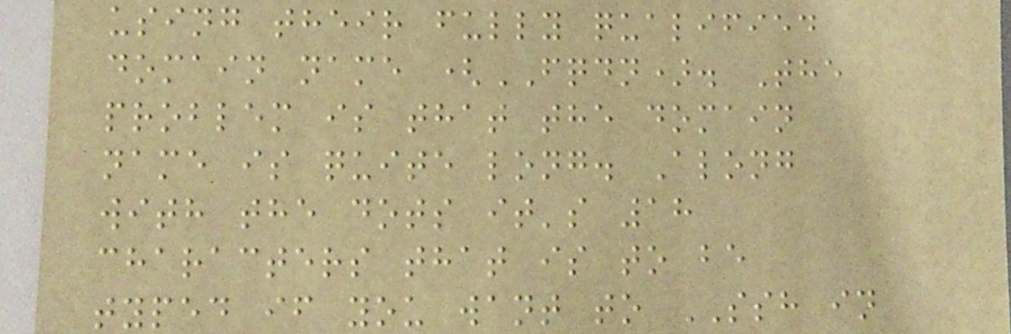using their fully qualified
domain name (FQDN). The
problem is that the domain
name is quite long. Along
with the dots it's 18
characters that is to be
typed if you want to SSH in
